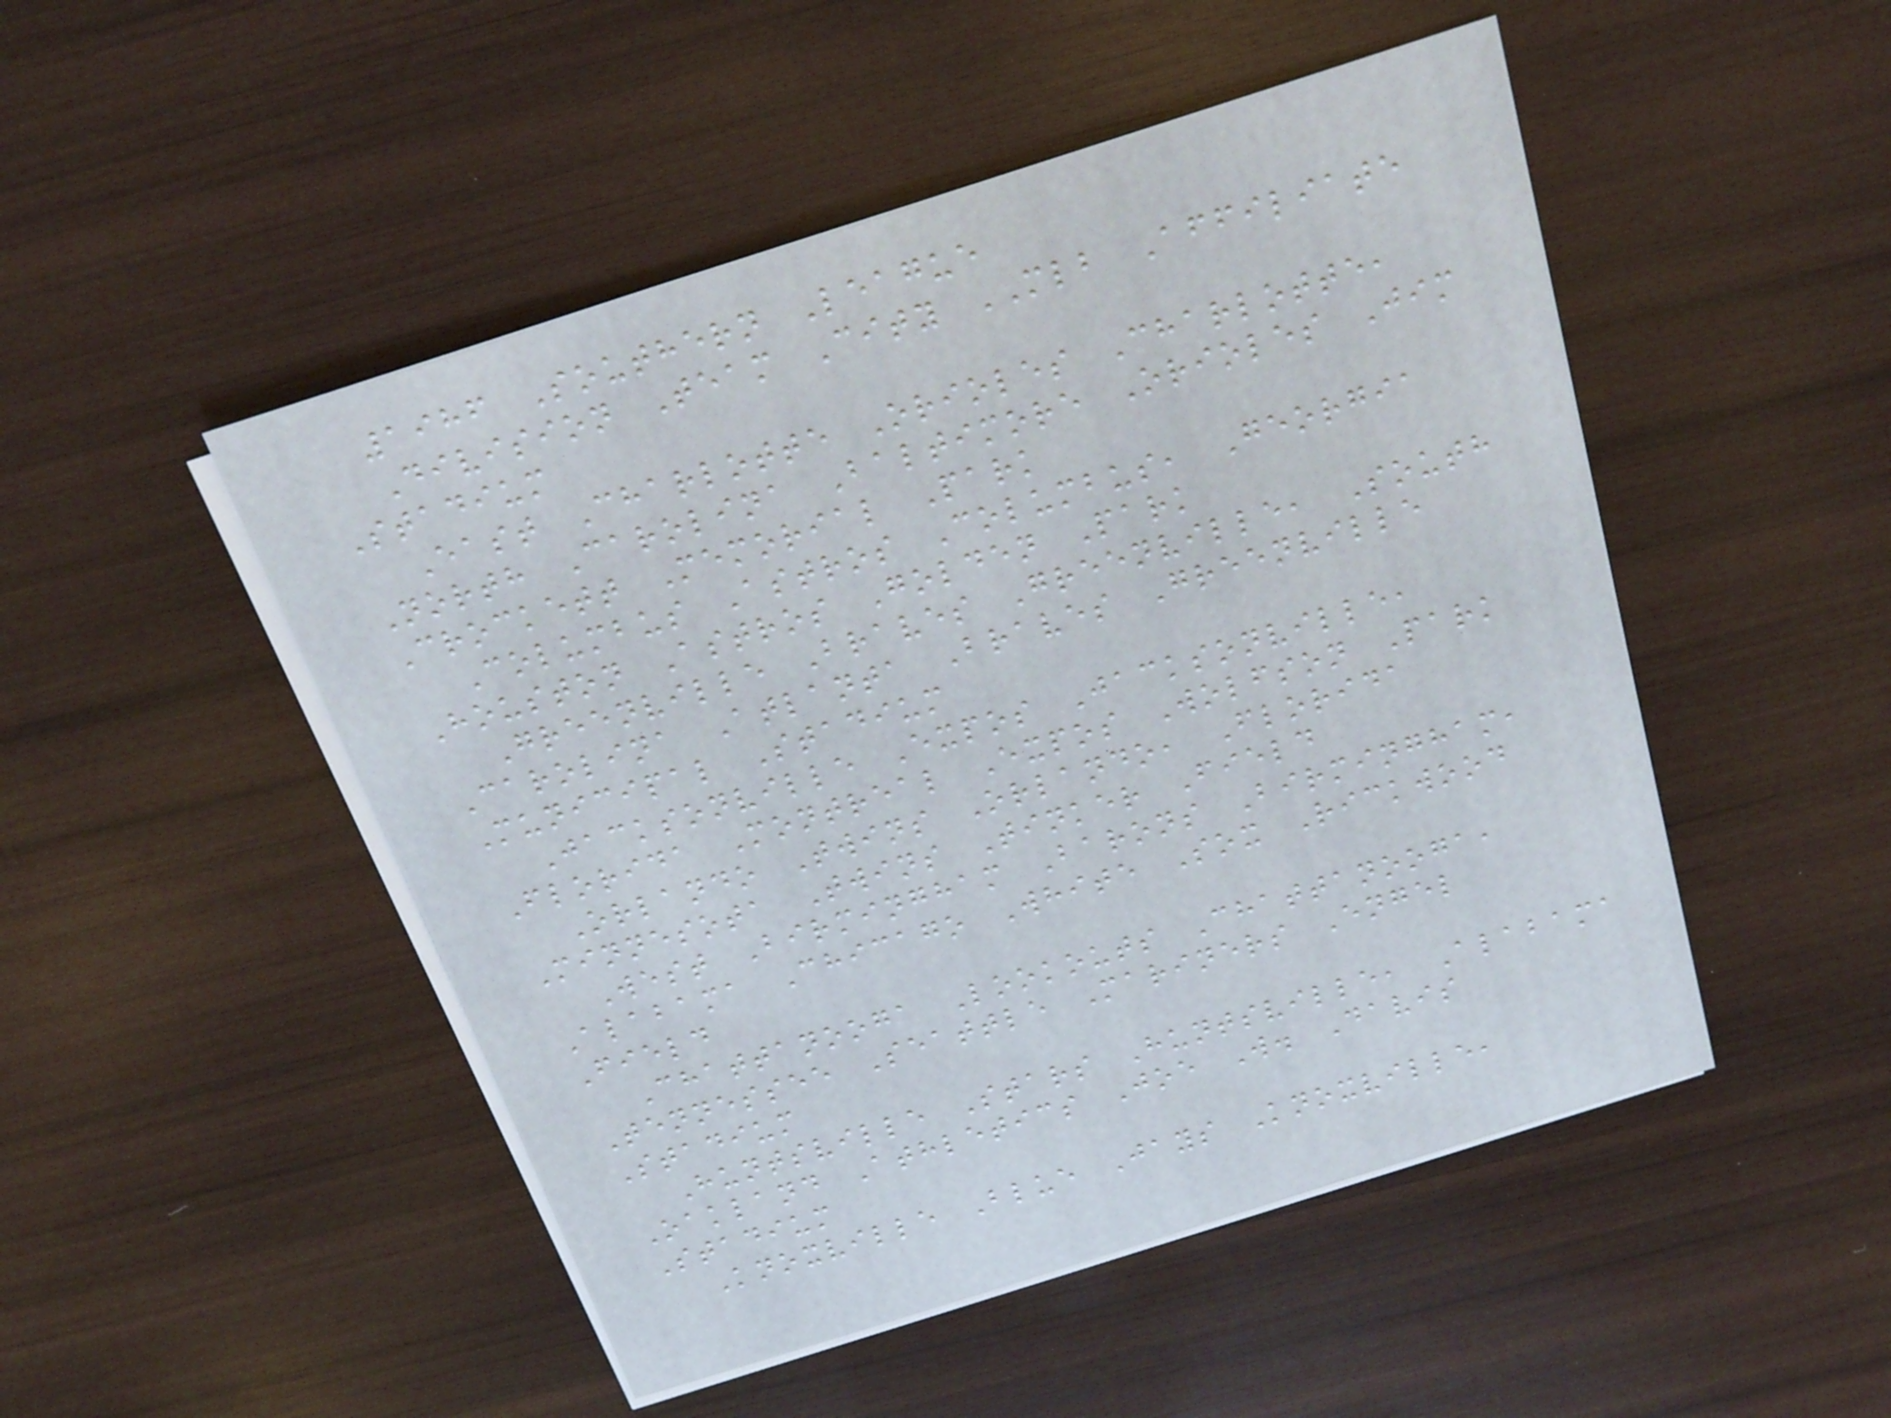1986 Southern League
Division Team City MLB Affiliate
Stadium
East Charlotte Orioles Charlotte,
North Carolina Baltimore Orioles Jim
Crockett Memorial Park
Columbus Astros Columbus, Georgia
Houston Astros Golden Park
Greenville Braves Greenville, South
Carolina Atlanta Braves Greenville
Municipal Stadium
Jacksonville Expos Jacksonville,
Florida Montreal Expos Wolfson Park
Orlando Twins Orlando, Florida
Minnesota Twins Tinker Field
West Birmingham Barons Birmingham,
Alabama Chicago White Sox Rickwood
Field
Chattanooga Lookouts Chattanooga,
Tennessee Seattle Mariners Engel
Stadium
Huntsville Stars Huntsville, Alabama
Oakland Athletics Joe W. Davis
Stadium
Knoxville Blue Jays Knoxville,
